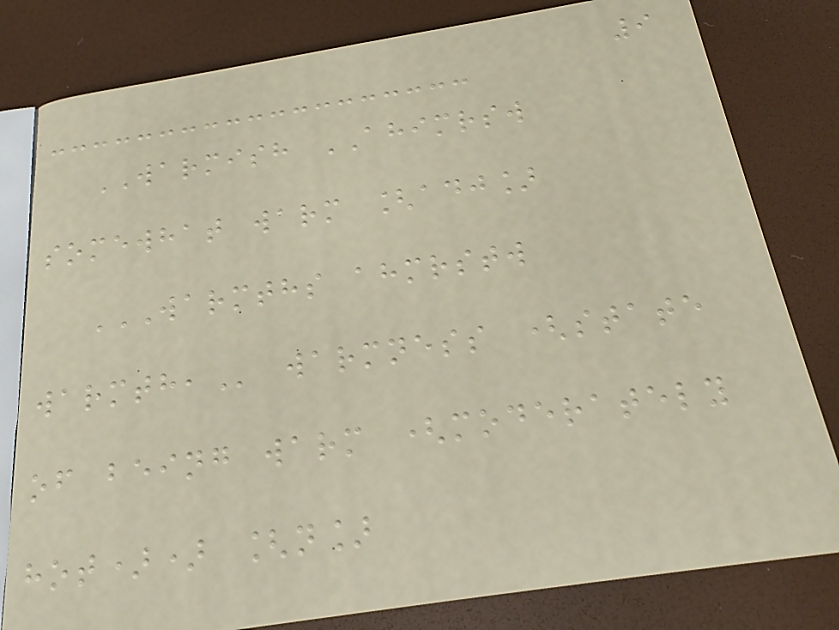9
WARMISH AHIMRSW
somewhat warm [adj]
WARMTHS AHMRSTW
WARMTH, warmness (state
of being warm (moderately
hot)) [n]
